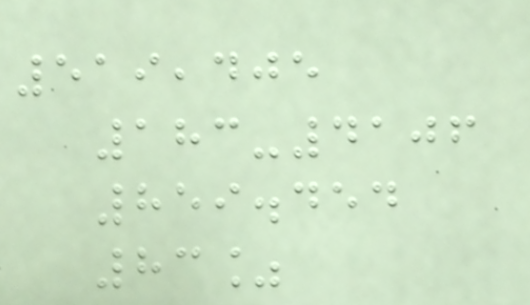519,405
183-4106
859.454
83%
